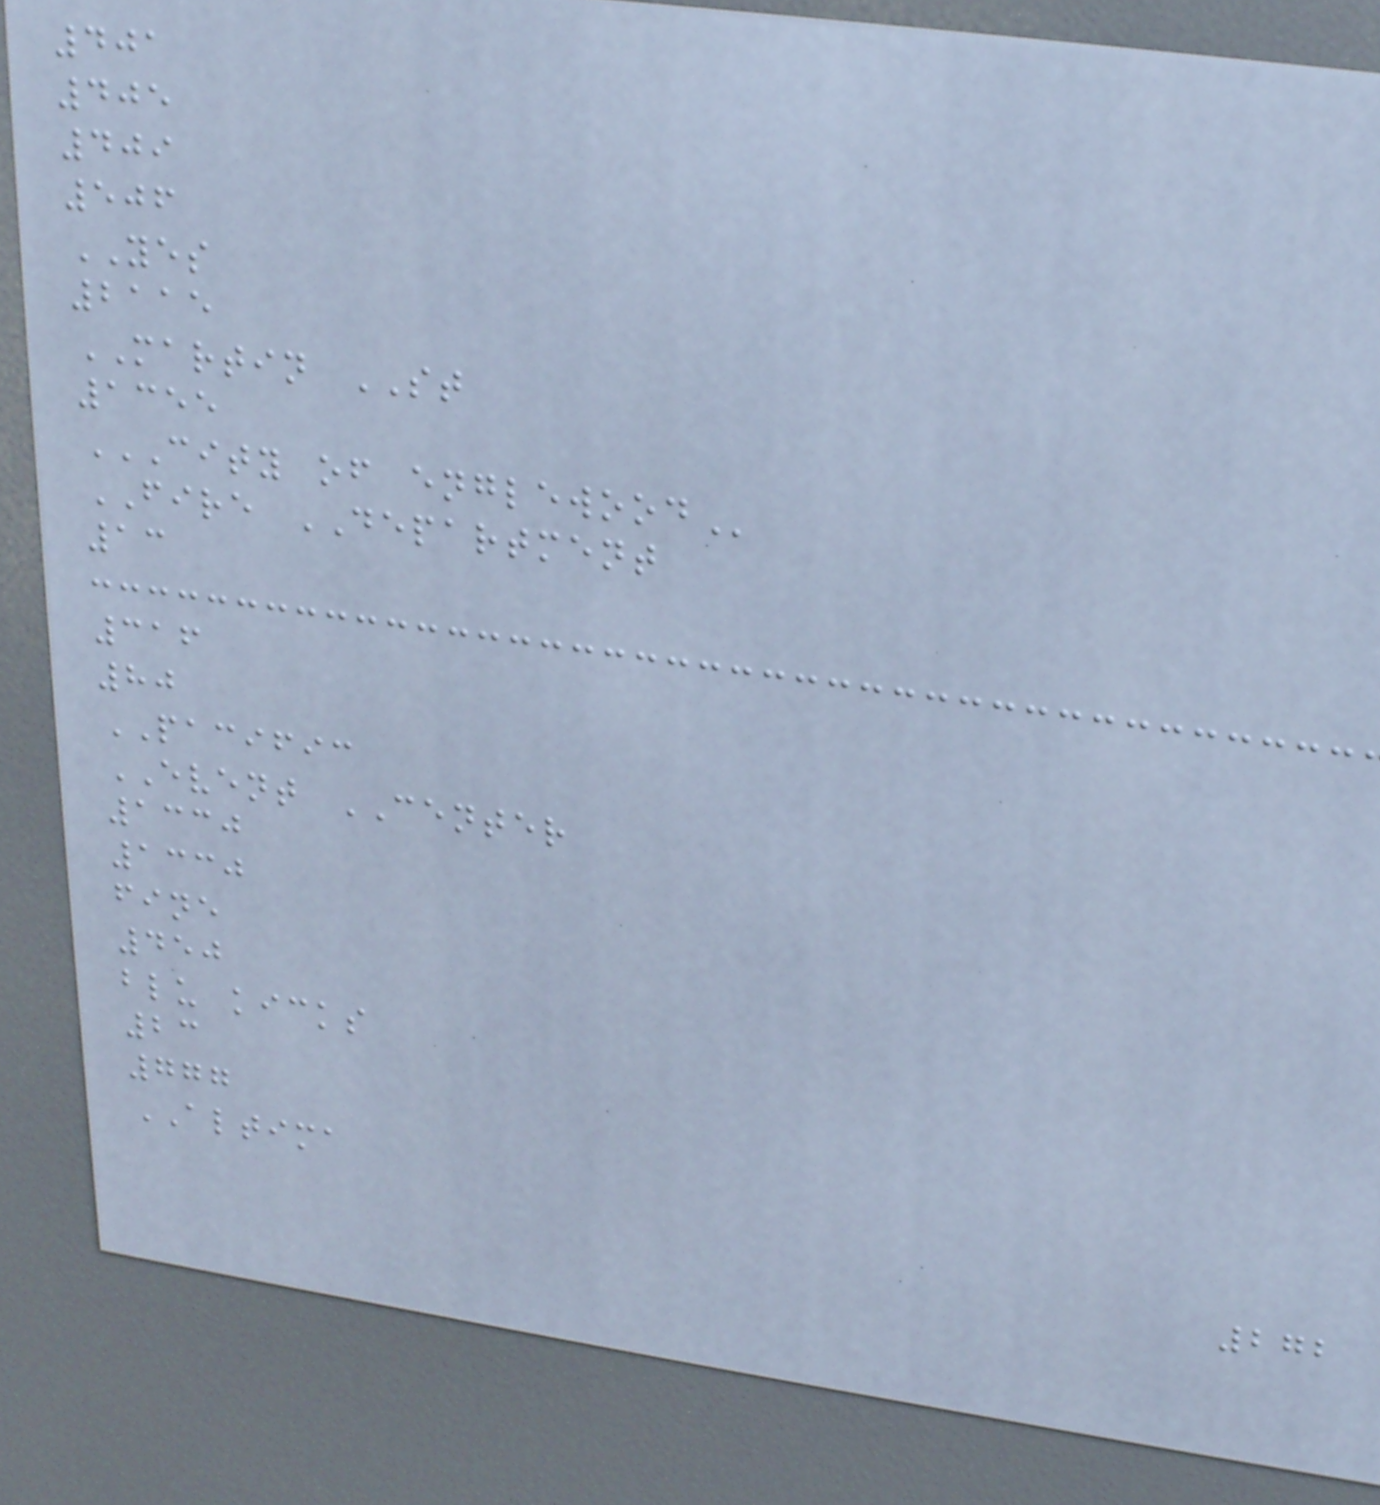401
405
409
506
YES
2115
MARTIN ST
1355
CITY OF ENGLEWOOD
FIRE DEPARTMENT
13
316
80
PACIFIC
EVENT CENTER
1330
1330
fine
450
blu kicks
23
777
ALTIMA
272
